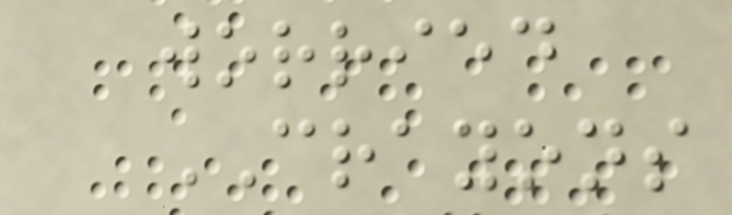worried
CRAYONS
